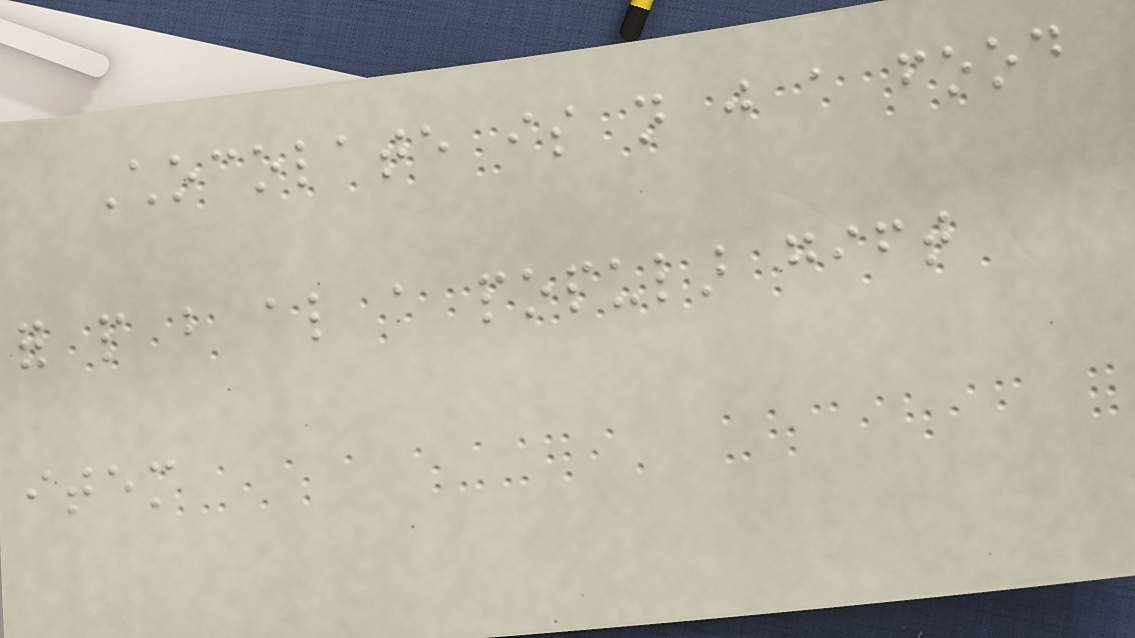Chocolate is not just a food
for people but also a popular gift
item
